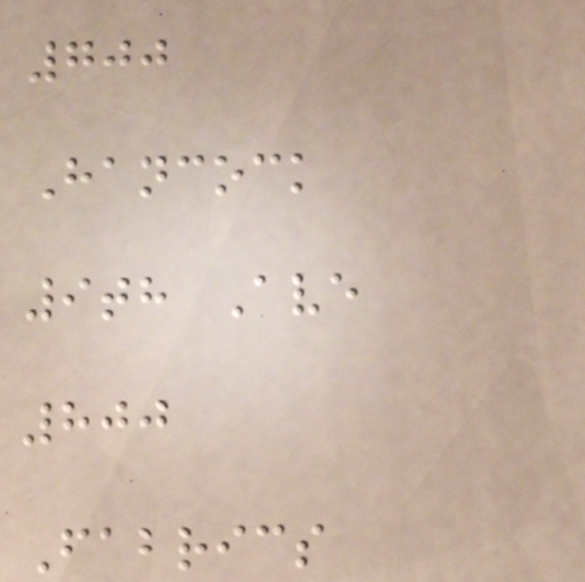700
Hancock
9th Ave
800
Fabrics
